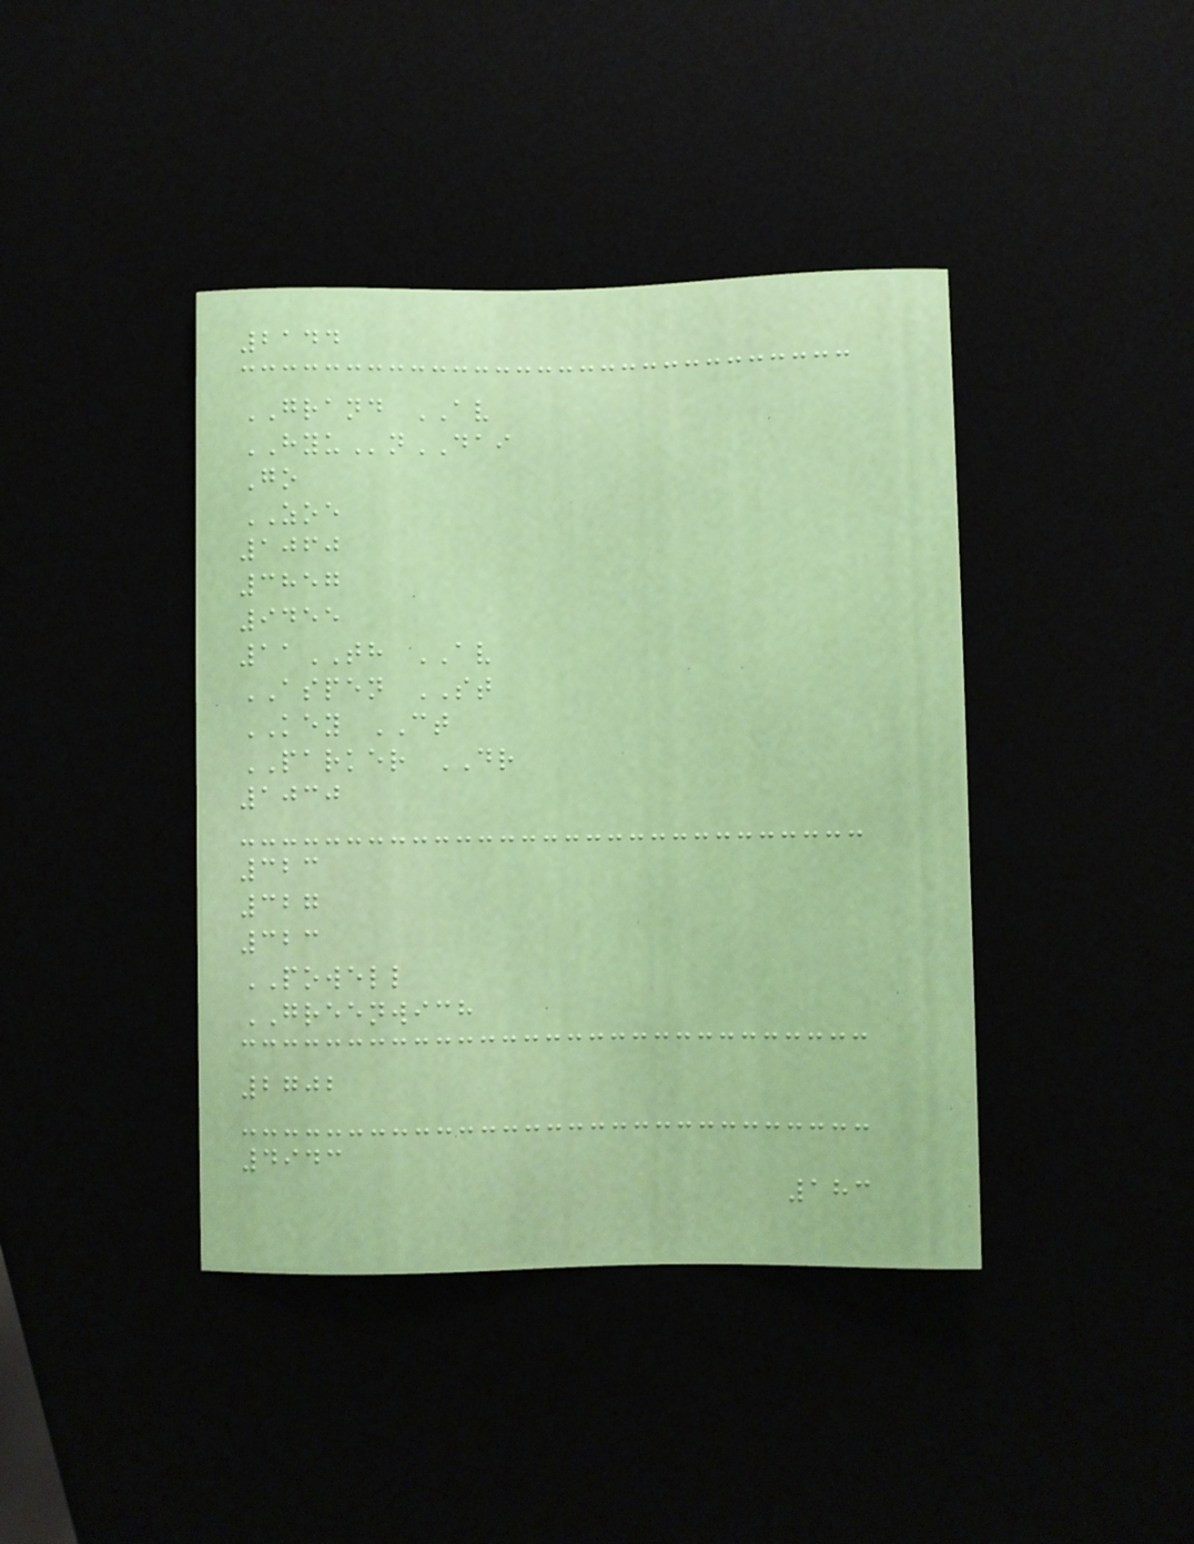2144
GRAND AV
HYUnDAI
Go
ZOE
1060
3857
9455
11TH AV
ASPEN ST
KEY CT
PARKER DR
1030
323
327
323
POWELL
GREENWICH
2702
4943
183
